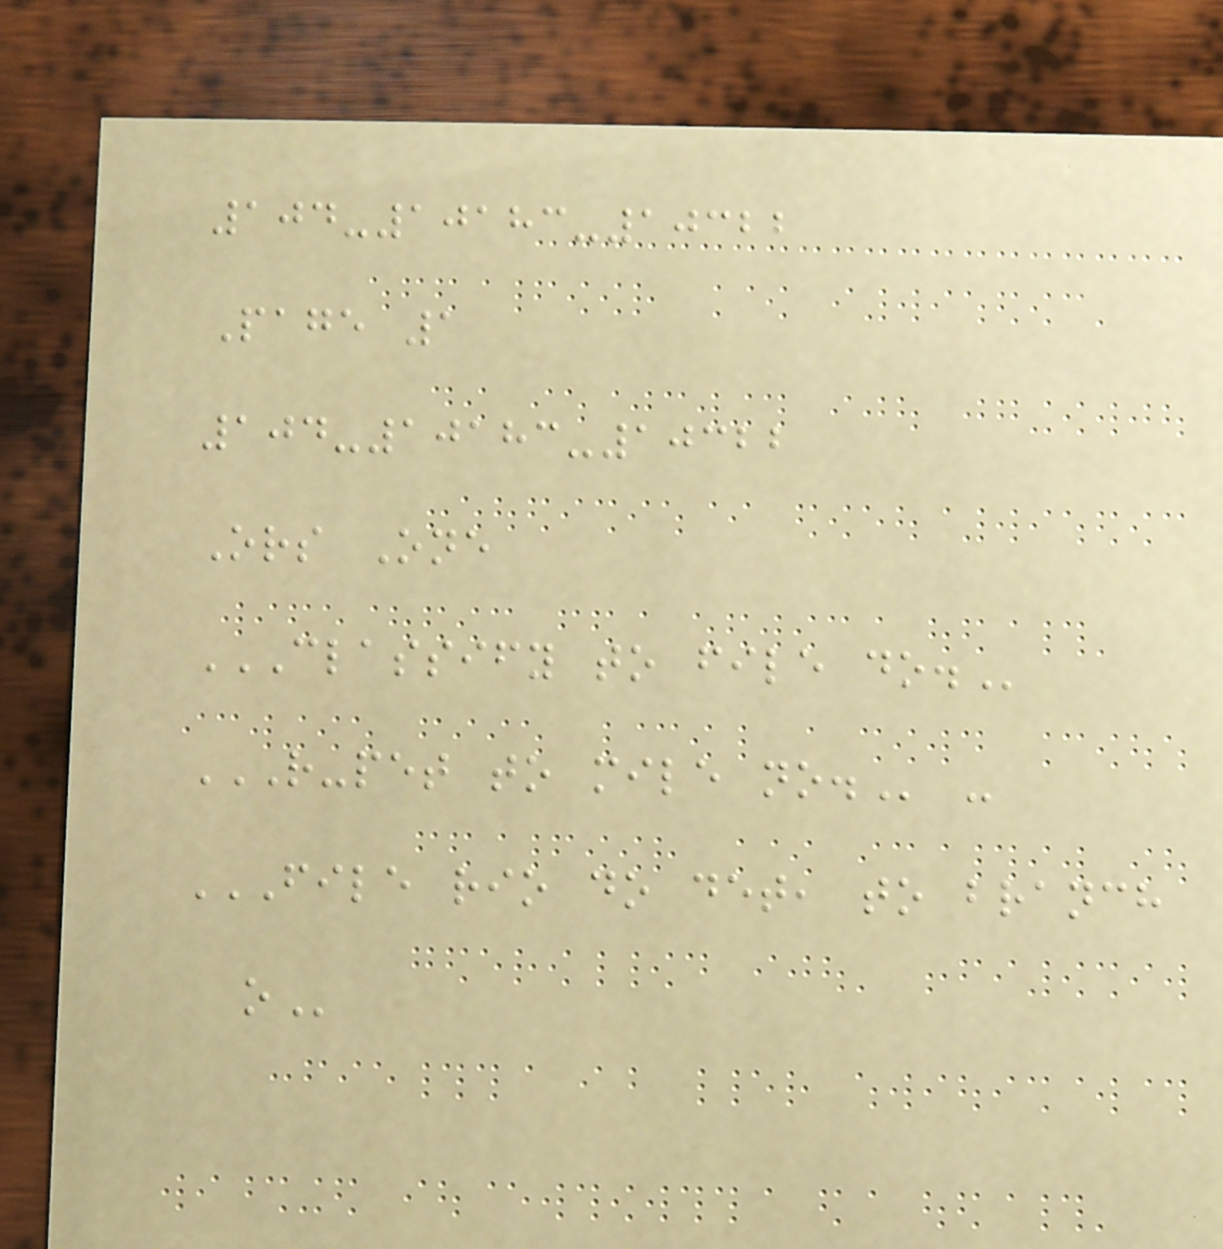104-10183-10322
Page 1
104-10183-10322
Ors One
CLASSIFY TO FILE DO.
R-PET TO MILE NO. -
FILE RIO DO DET, TO BRANCH
O
